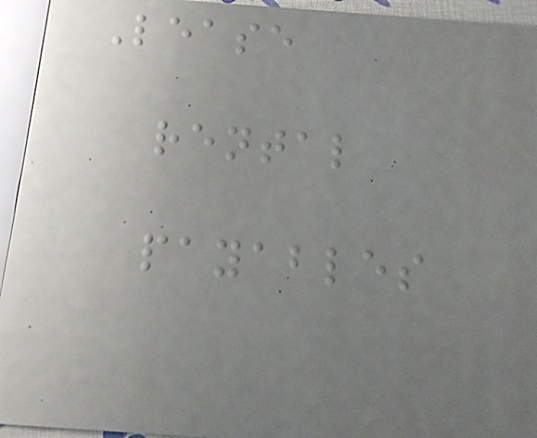Lease
rental
payables
